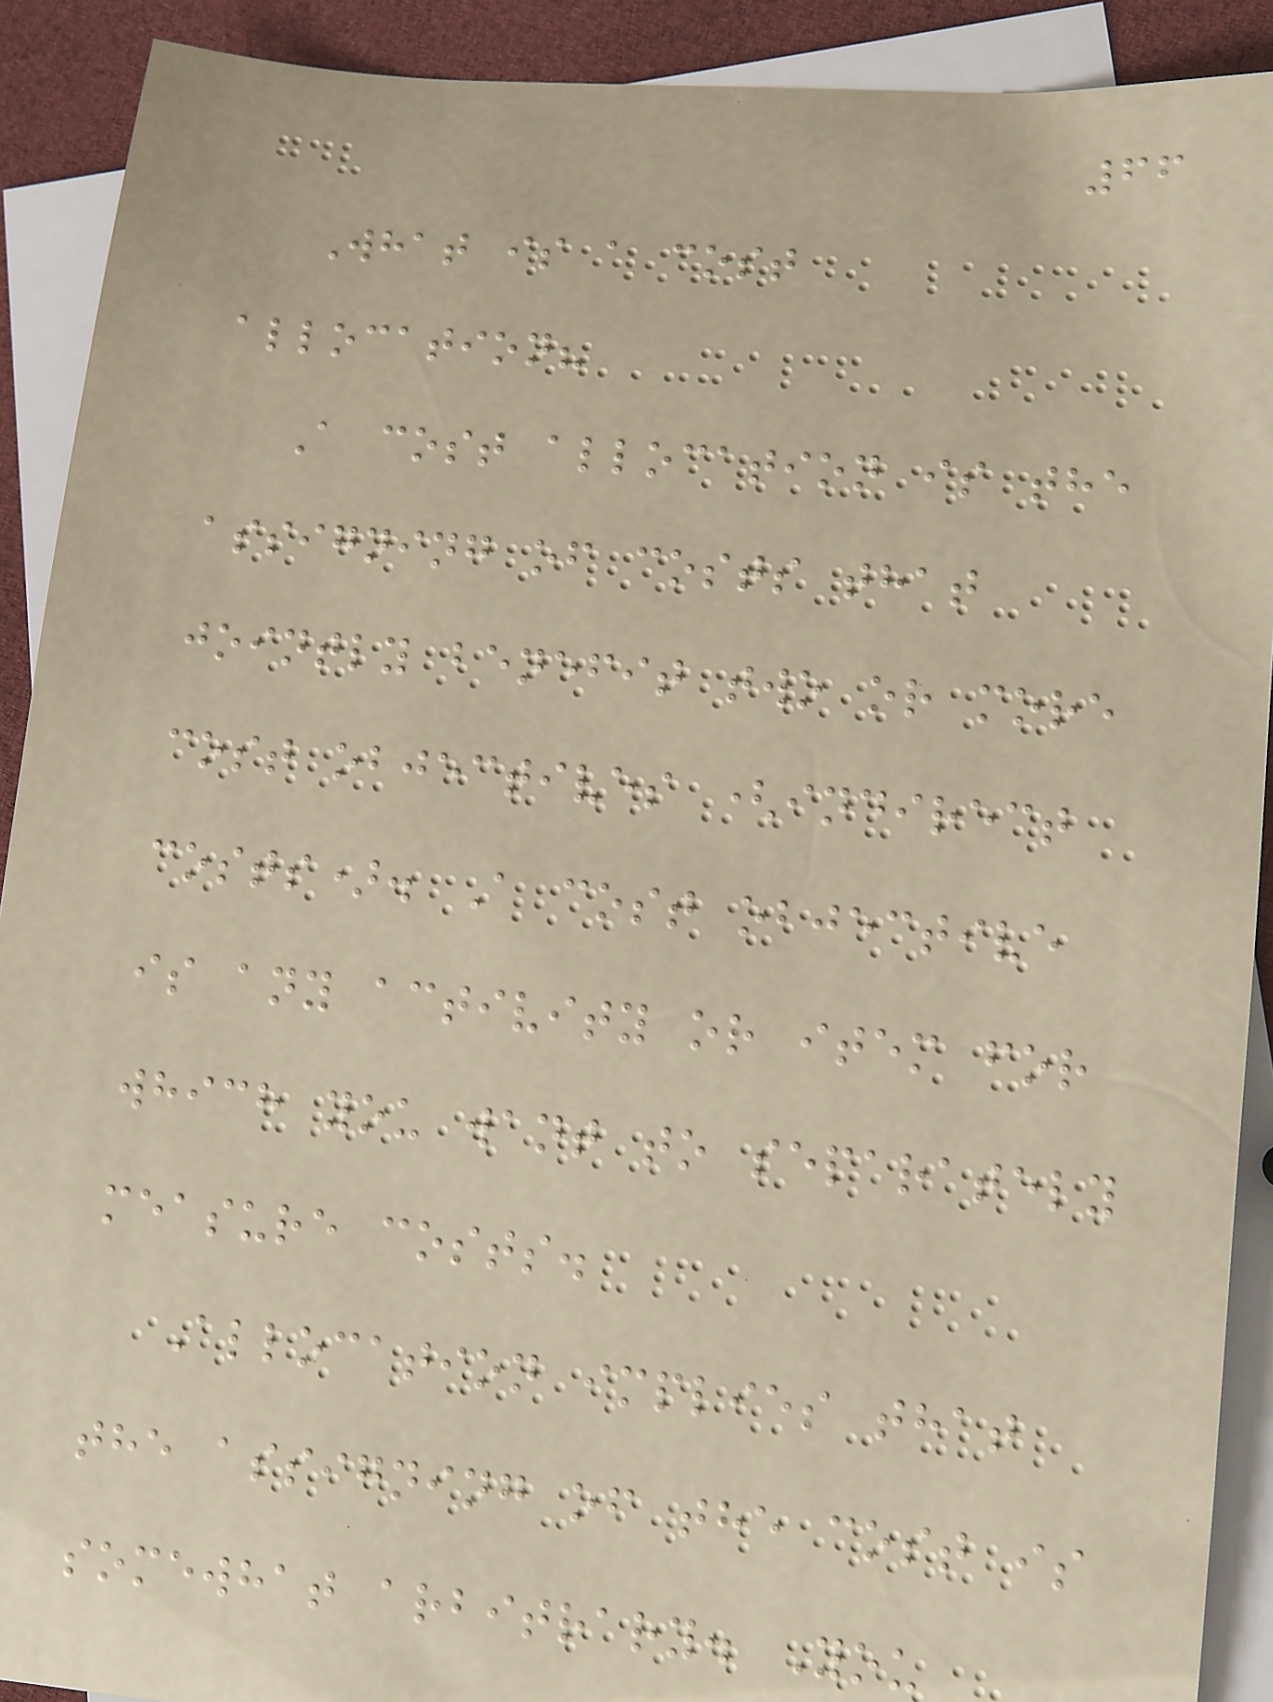66
What is a cost
allocation?
A cost allocation is the
assigning of costs that
jointly benefit two or more
cost objectives (indirect
costs). A cost objective
is any activity or item for
which you want to separately
measure costs.
Allocation implies that
the assigning of the cost is
somewhat arbitrary. You
